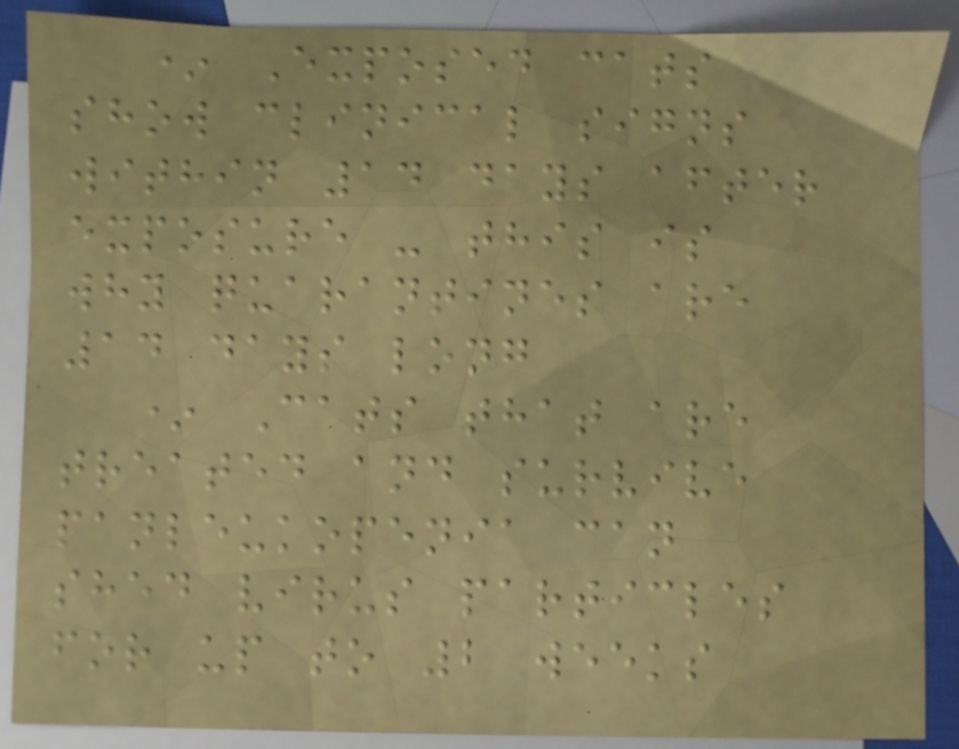* Exposed cats
show clinical signs
within 14 days after
exposure - this is
why quarantines are
14 days long
* Cats that are
treated and survive
panleukopenia can
shed virus particles
for up to 2 weeks
